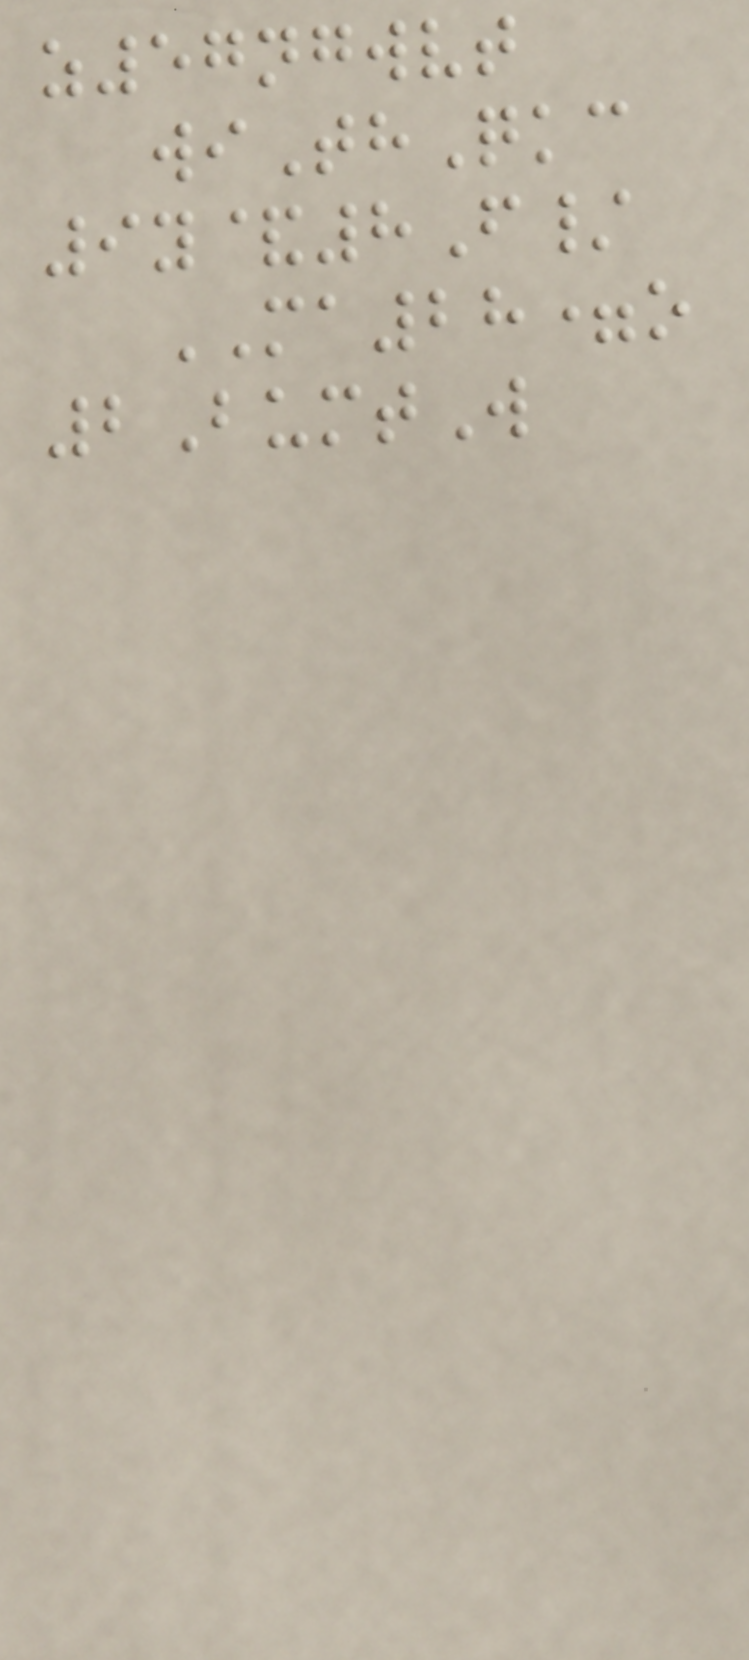z57ngwvt
wiThQkc
9y&8F/
MA28=o
2BumtW
